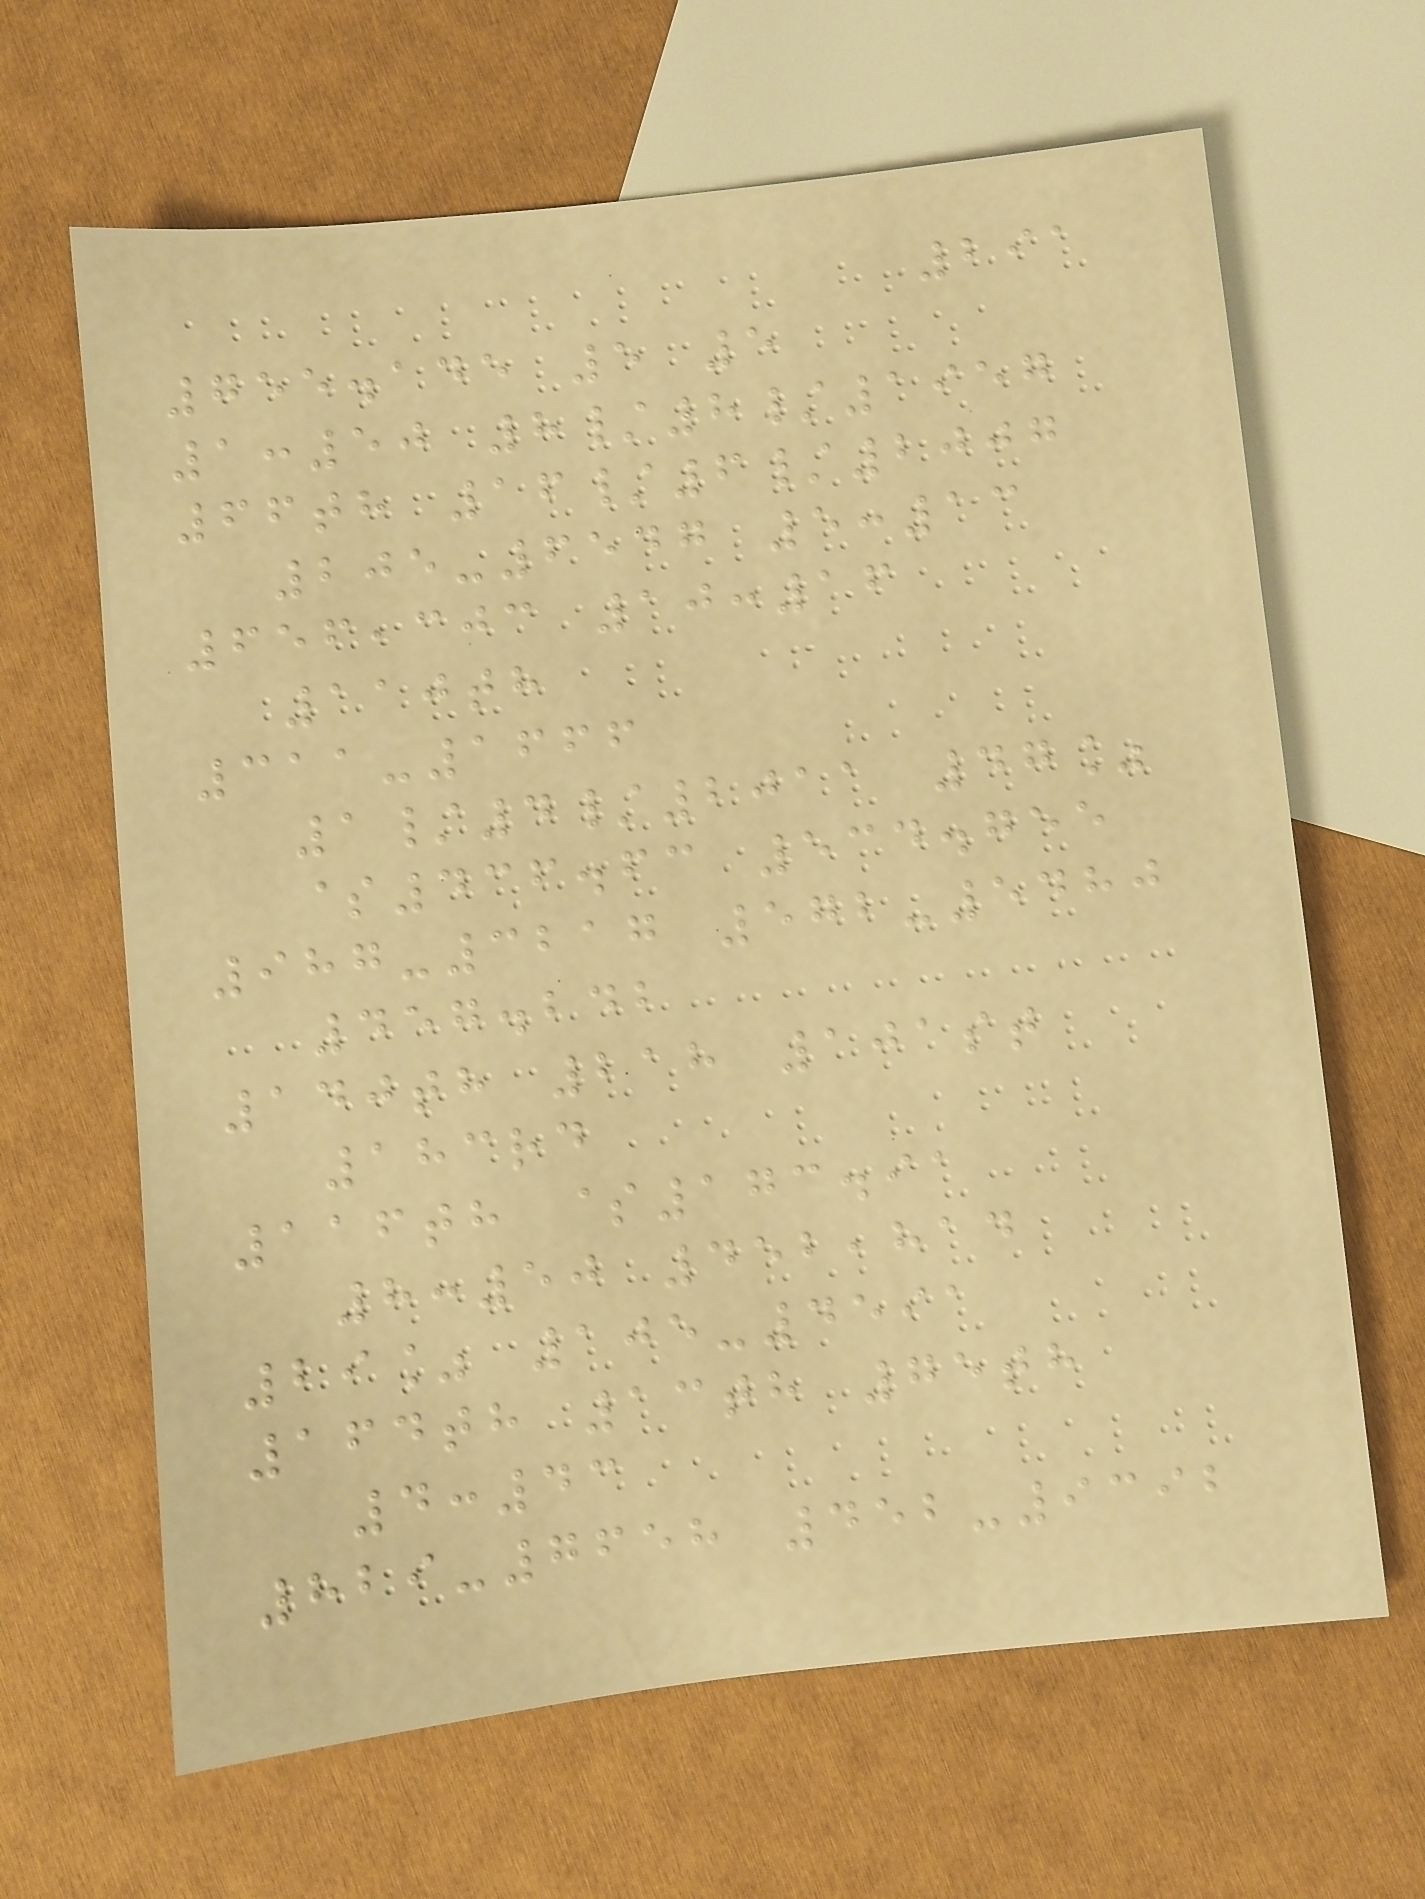291
755.145 5 5
1:50 8/8/1957
66th 16/6/2007
205-6547 5:13
656,303 10:16
110th
311-1666
1/4/2011 47%
$436.63 534.755
987-3217 572-5480
457.242
140th 218 101st
183rd
116th $173.91
8:50 452,814
29% 105-4591
164th 13th 75th
4:43
829-7658 452-9392
